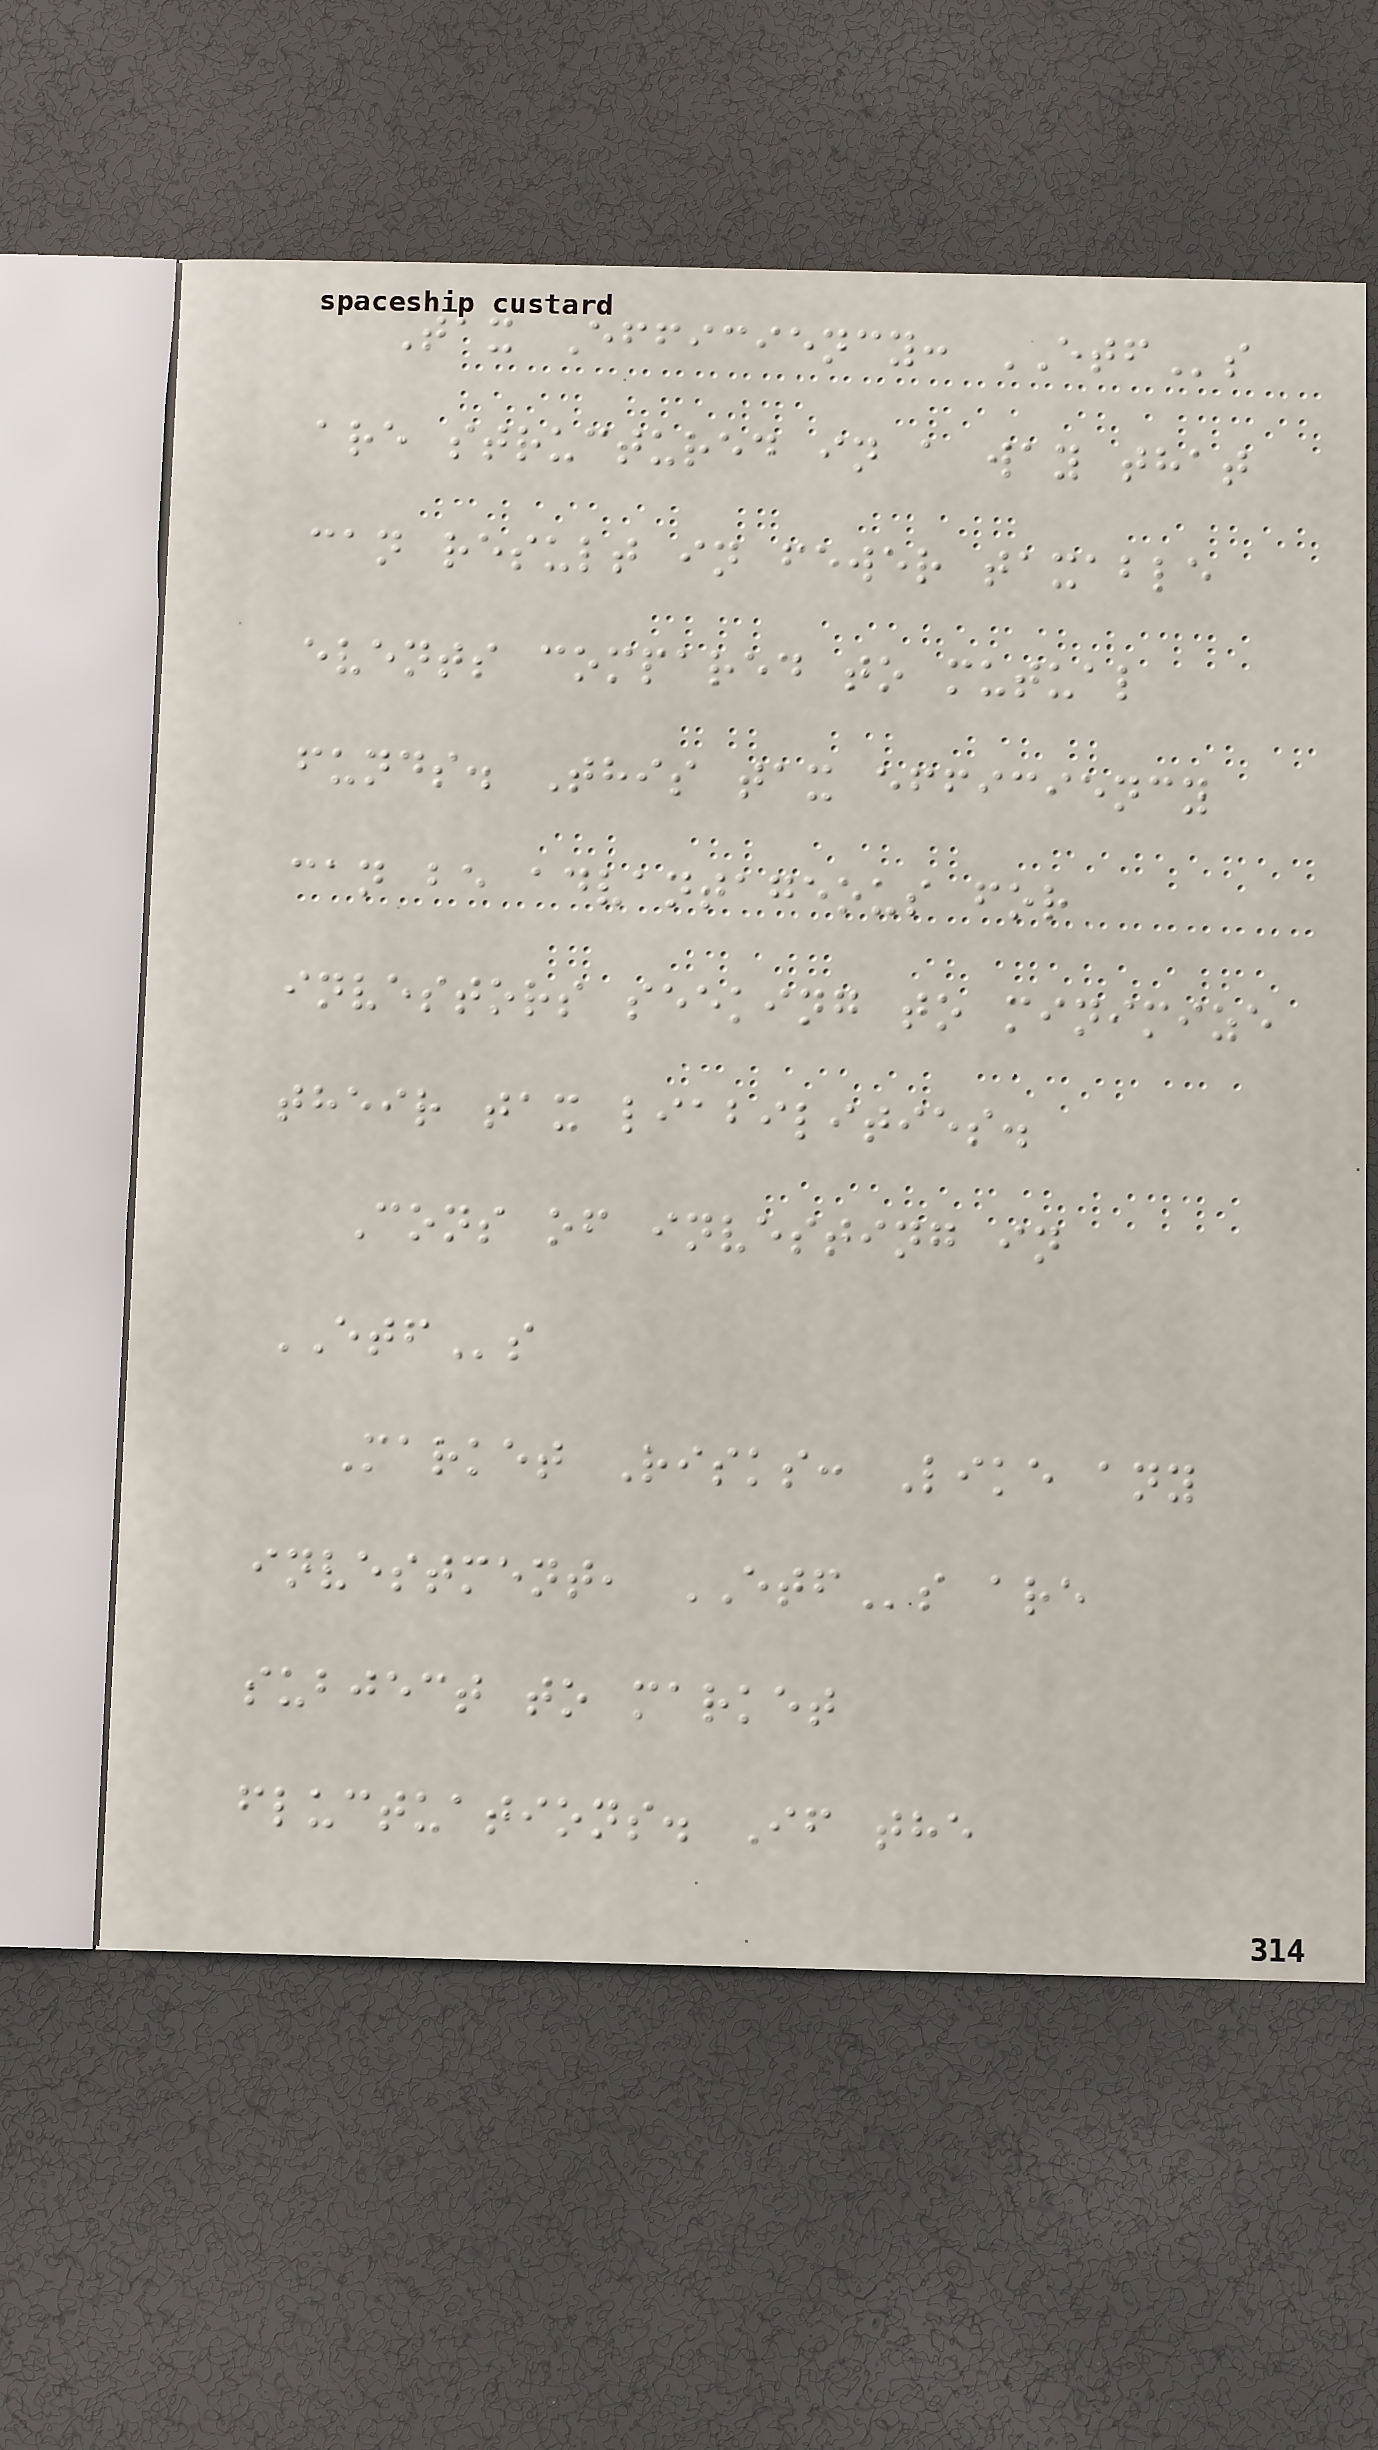Tax Efficiency: ETFs
are structured in a way that
can result in fewer taxable
events compared to mutual
funds. This tax efficiency
can be advantageous for
investors seeking to minimize
their tax liabilities.
Cons of investing in
ETFs
Market Risks: Like any
investment, ETFs are
subject to market
fluctuations. If the
